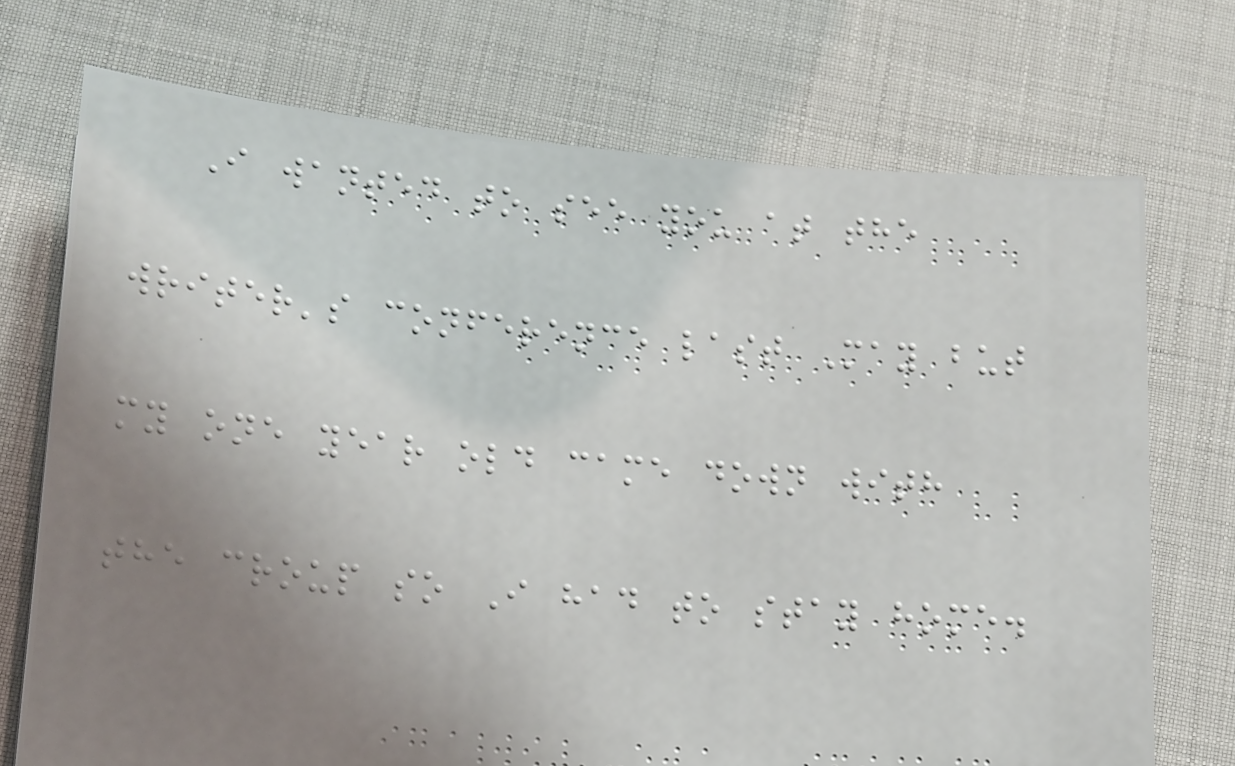I wanted to see you at the
writer's conference last May but
my one year old came down with
the croup so I had to stay home.
